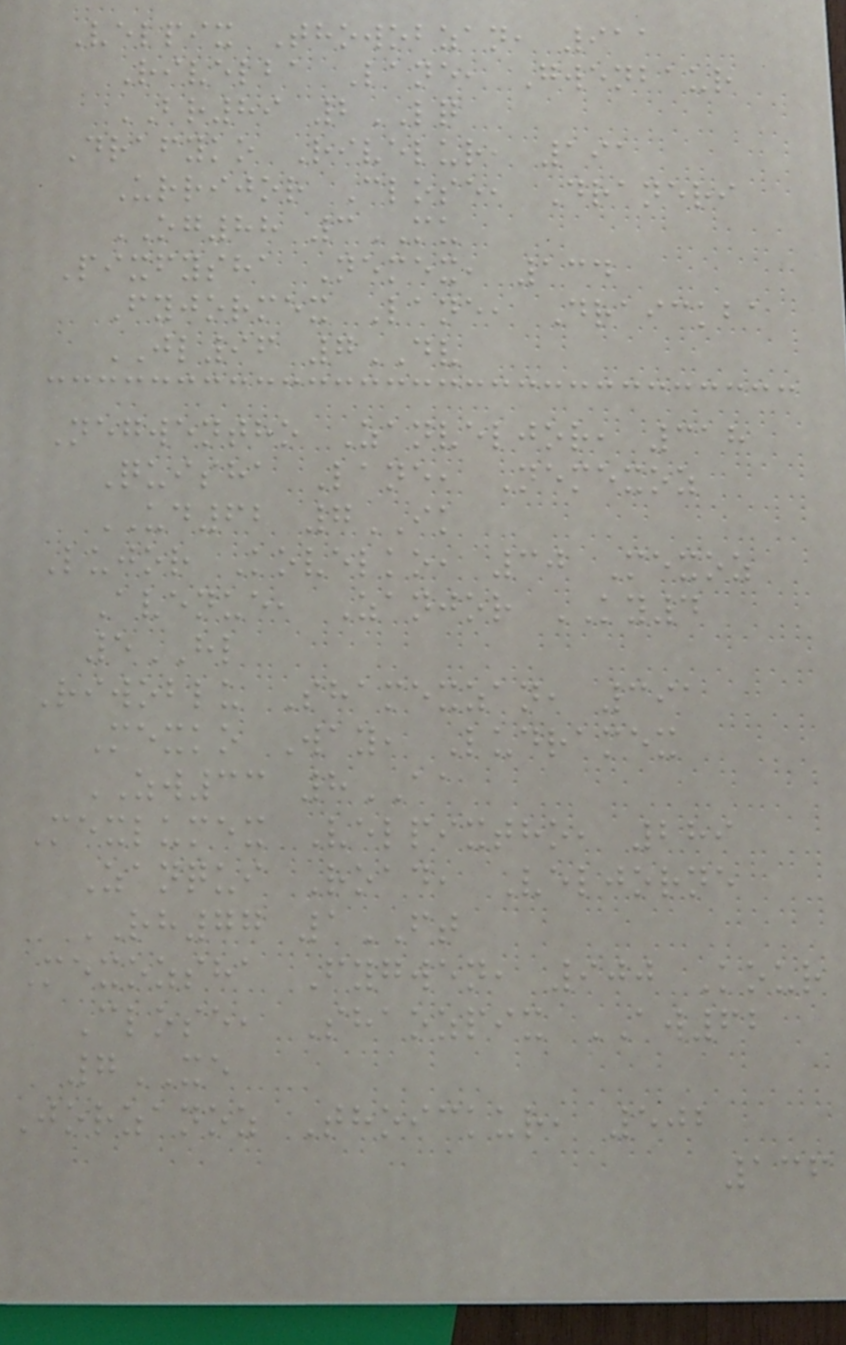Velpix Thowobzan, 911
Rivelba Lane, Gwenbaur
BR89 2LQ
Drafyko Rivelur, 191
Urrijor Close, Draneri
OG88 3MU
Pixfysha Nemex, 134
Fyjormex Lane, Draickba
JL96 7DV
Negwentho Zanveljor, 318
Quisha Lane, Nemexoz
UD62 7IK
Lujor Kovelko, 30 Mexoz
Avenue, Zanjor KY4
5HL
Riwoblu Shamexzan, 391
Mexko Way, Ludramex
ZW33 8AA
Mexlumex Velpixtho, 289
Zanqui Road, Veljorne
RH77 1FT
Mexozsha Fygwen, 900 Kour
Close, Shaozpix AW62
7XE
Jorzanoz Thoickur, 502
136
